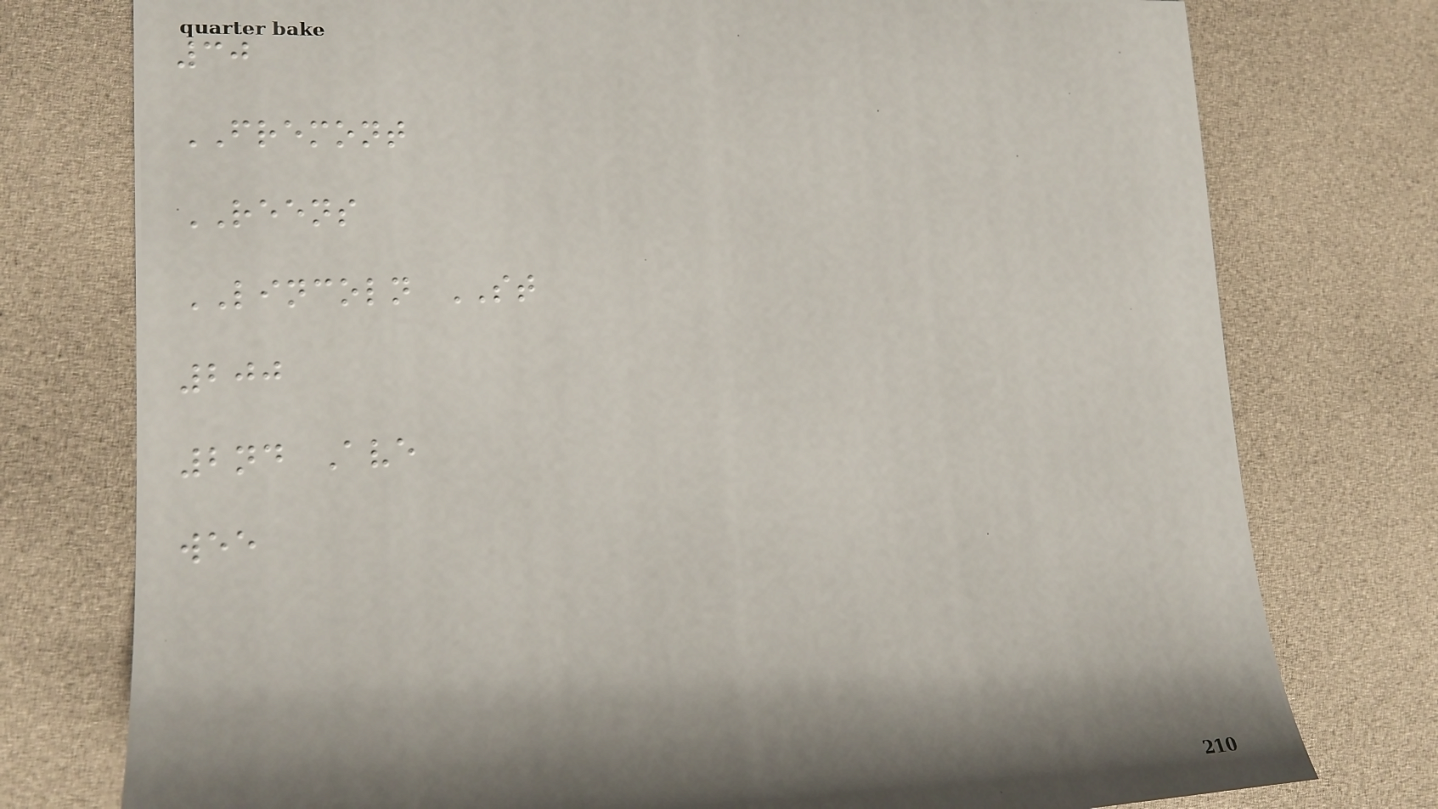30
FREMONT
REENS
LINCOLN ST
200
2nd Ave
wee
